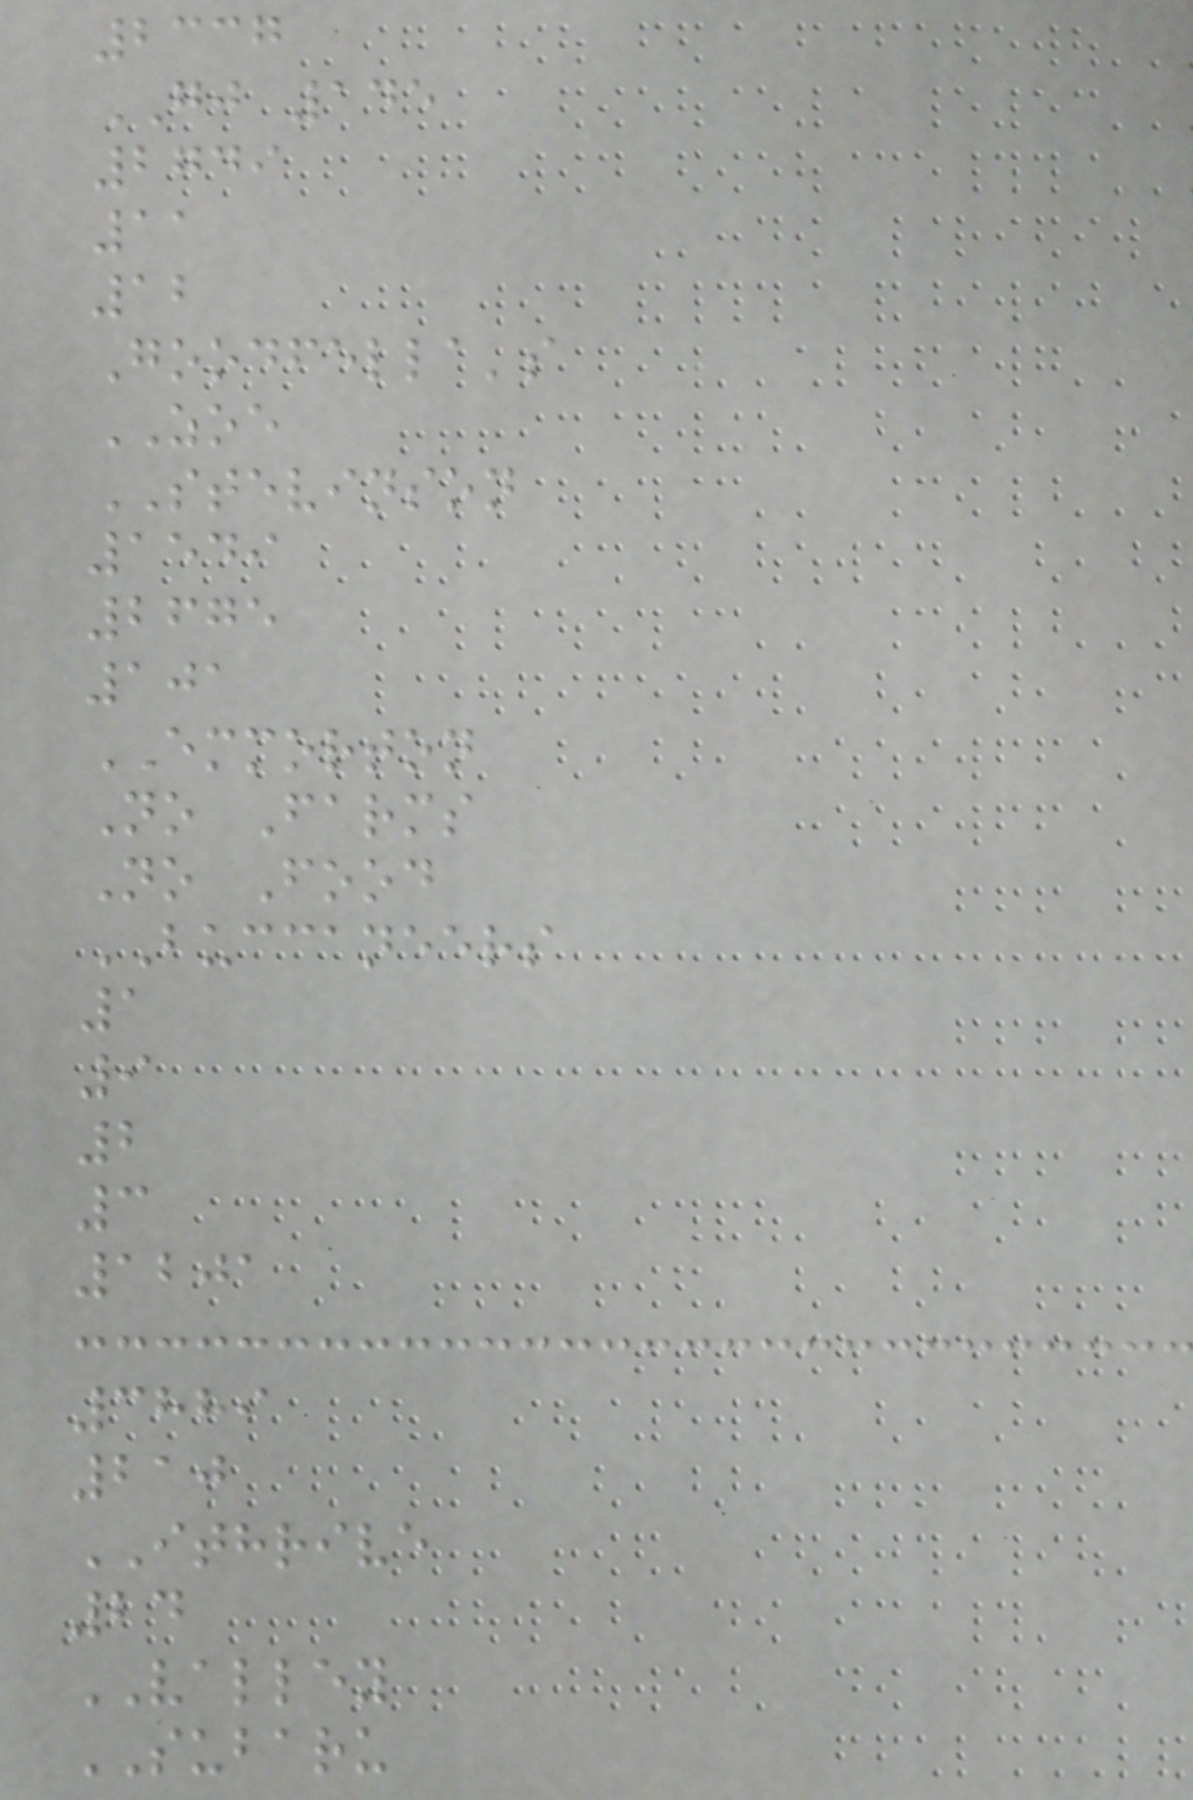2337
GJ 145
2749
11
12
Goodfella's
ZOE
STEVINSON
1549
2675
101
EMMORTON
No Farms
No Food
BUCCANEERS
1
9
2
3
1201
3889
210
ITHRIVE
24
VALLEY
SUBARU
